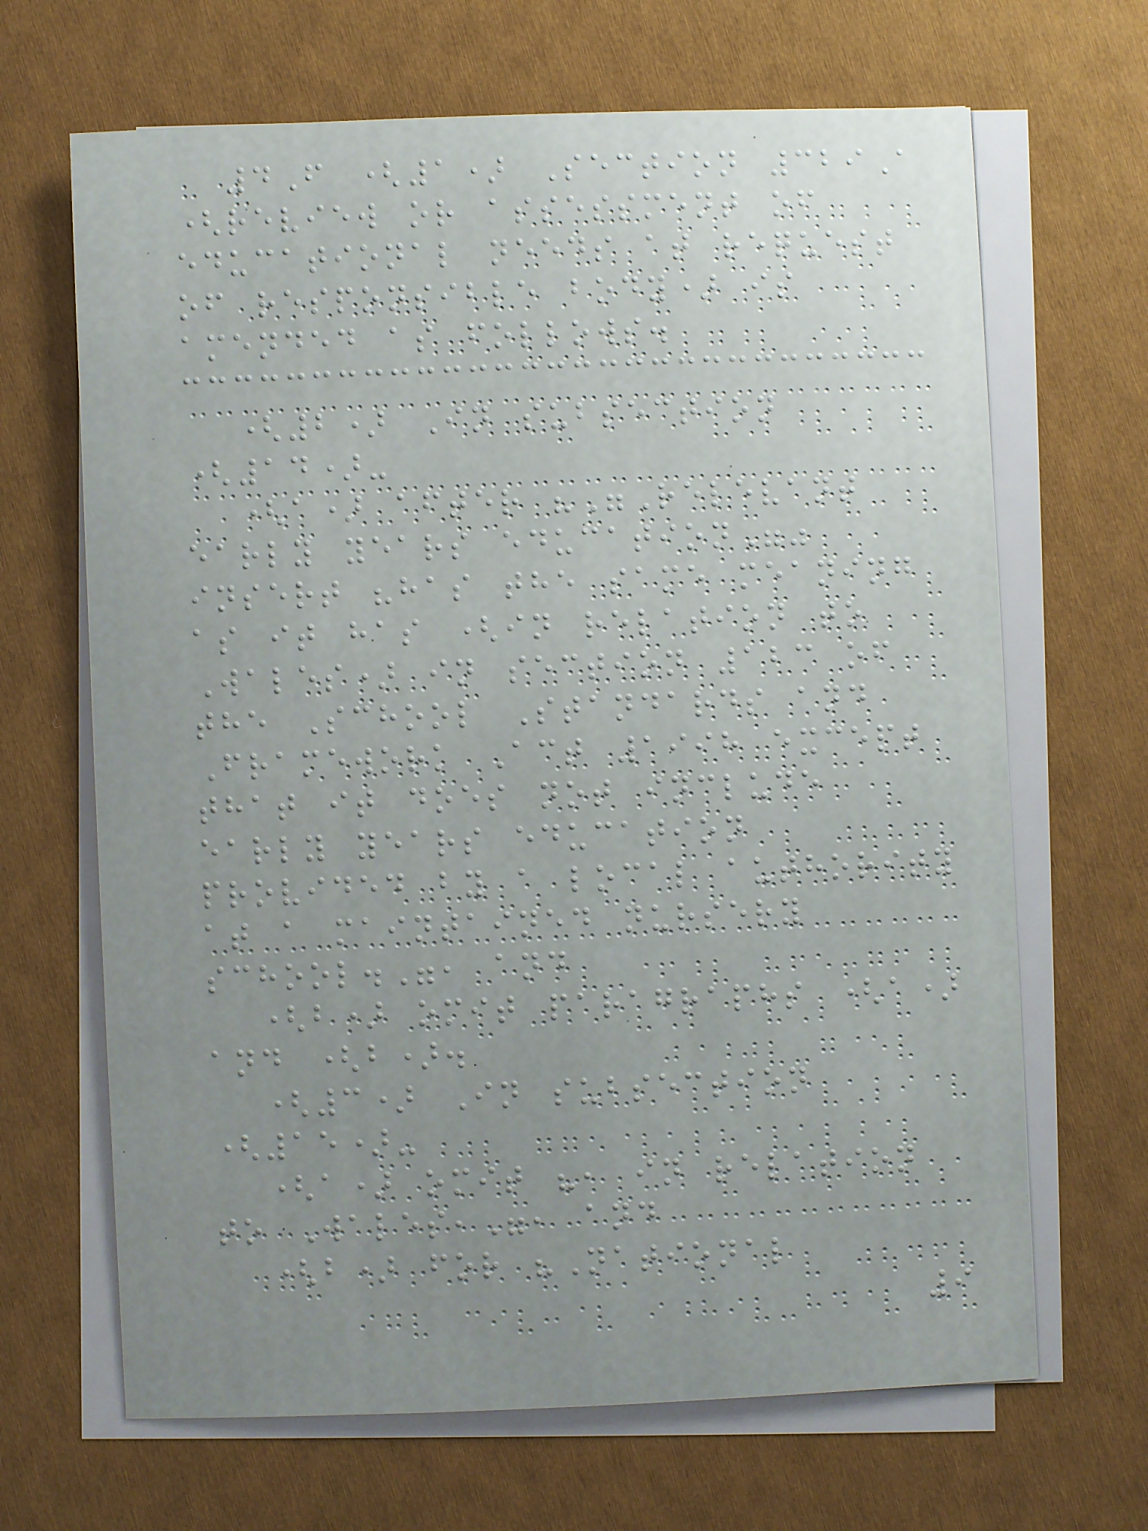4F (1) Section 329A
(review or assessment of
educational needs at request
of responsible body) is
amended as follows.
(2) In subsection
(14)-
(a) after ""Relevant
early years education""
insert "has the same meaning
as it has (in relation to
Wales) in section 123 of
the School Standards and
Framework Act 1998 except
that it does not include
early years education
provided by a local authority
at a maintained nursery
school.", and
(b) omit paragraphs (a)
and (b).
(3) In subsection
(15)-
(a) omit ", in relation
to Wales,", and
(b) for "National
9
